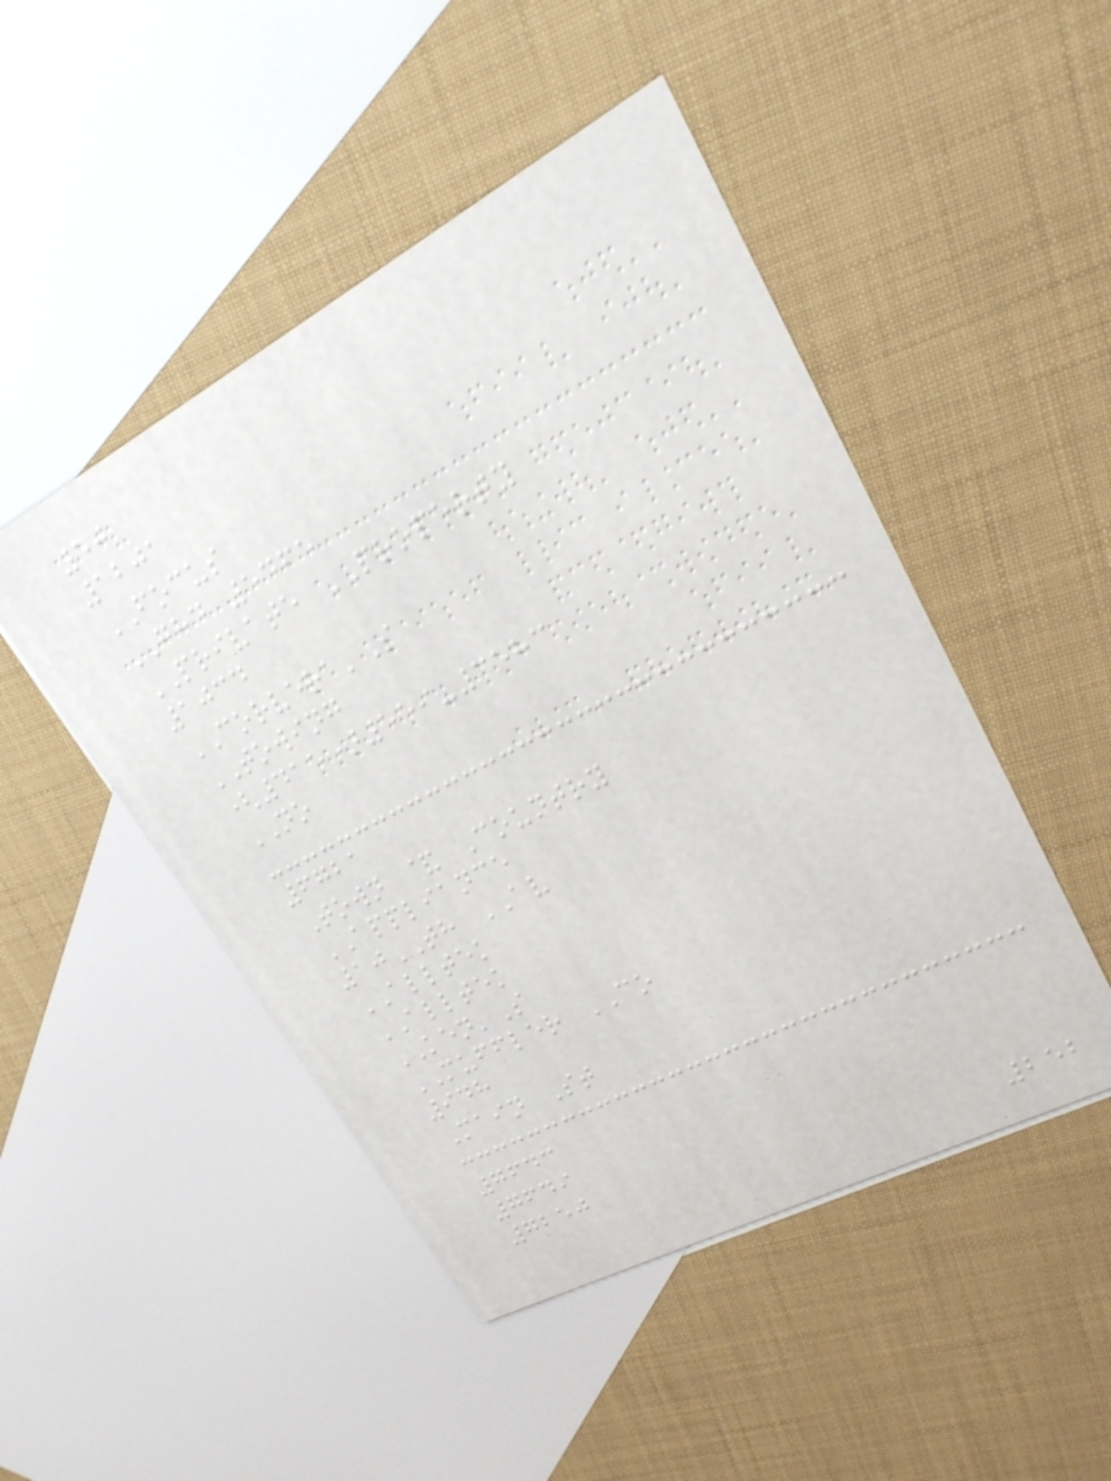50
1201
FOCUS
GHD 5465
PRIVATE PROPERTY
1034
CORVERA'S
TOWING
(415)559-3583
NO
6721
Town & Country
APPLIANCE
10TH AV
ALLTEK
ALLTEK
KEN'S
MUFFLER CO
948
Main St
7643
7649
7250
252
